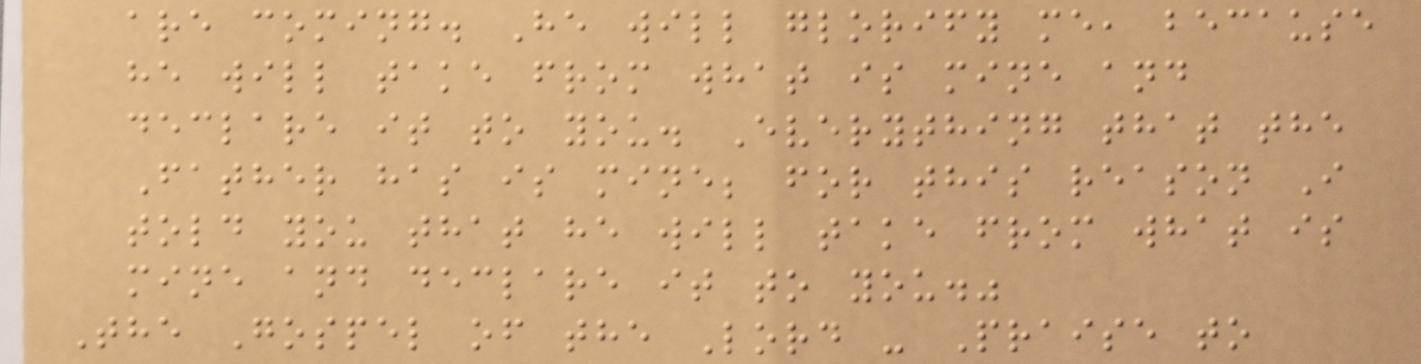are coming. He will glorify me, because
he will take from what is mine and
declare it to you. Everything that the
Father has is mine; for this reason I
told you that he will take from what is
mine and declare it to you."
The Gospel of the Lord - Praise to
